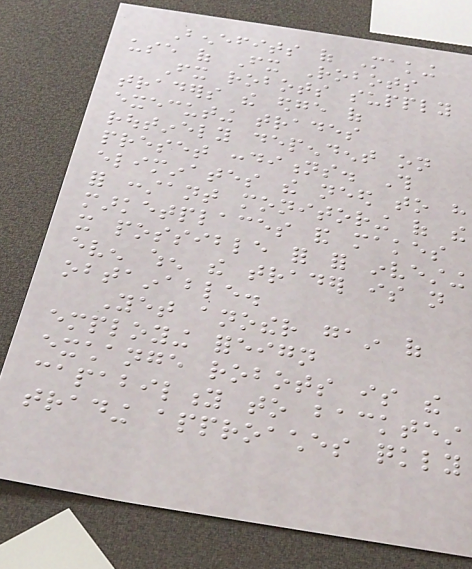Benefits of Making
use of Fx Robots
Fx robots supply
traders the edge of
executing trades
routinely dependent on
preset conditions. This
eliminates the need to have
for constant monitoring of the
marketplaces and makes
it possible for for investing
even when the trader is not
obtainable.
Yet another gain of
employing foreign
exchange robots is the
capability to backtest
trading approaches quickly
